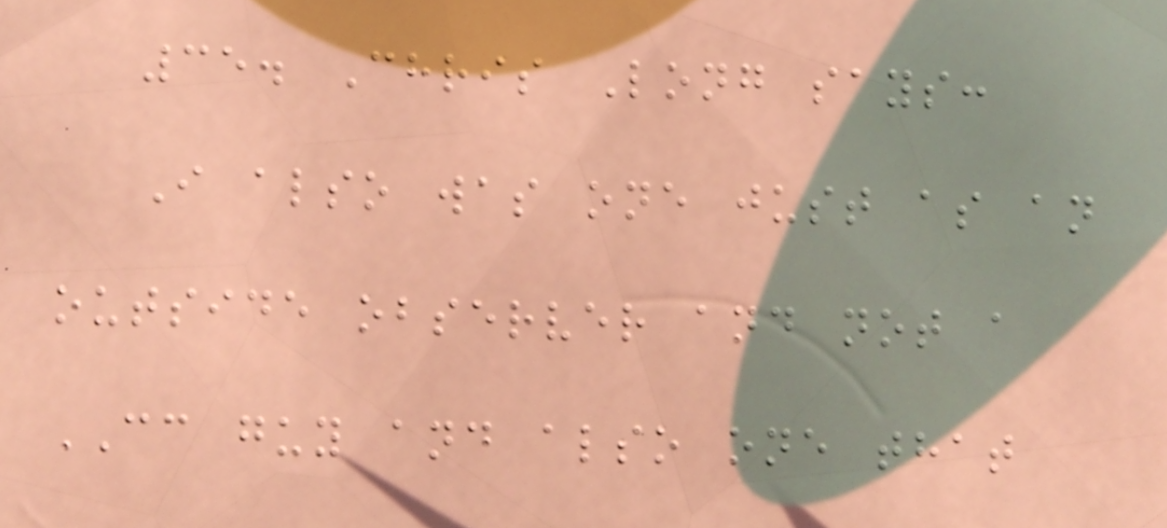35. Chris Long says:
I also was one just as an
outside observer and not a
CC guy and also one that
